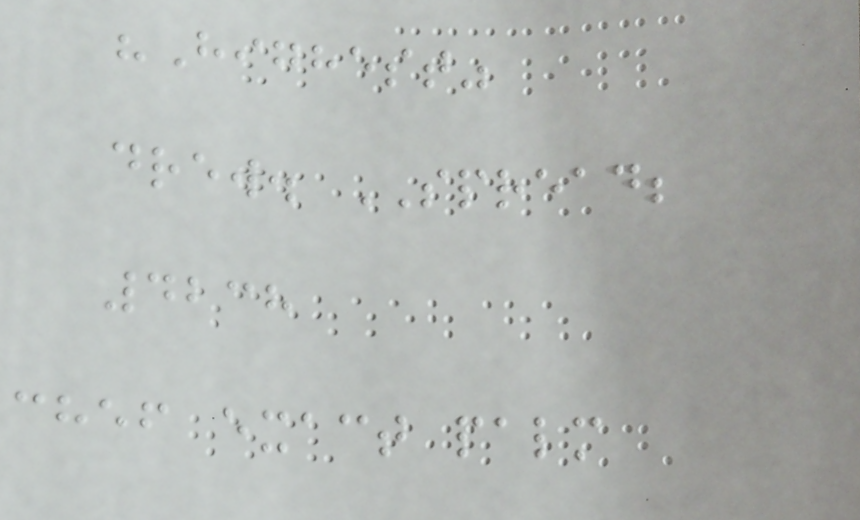"Highest"
drew. SPREAD;
4238
chef exact palm
